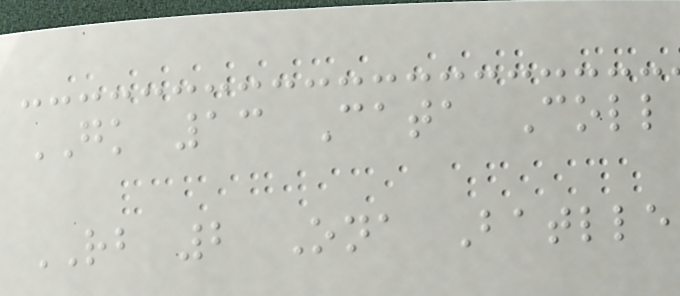GK 13 Cata Coll
RB 2 Ona Batlle
